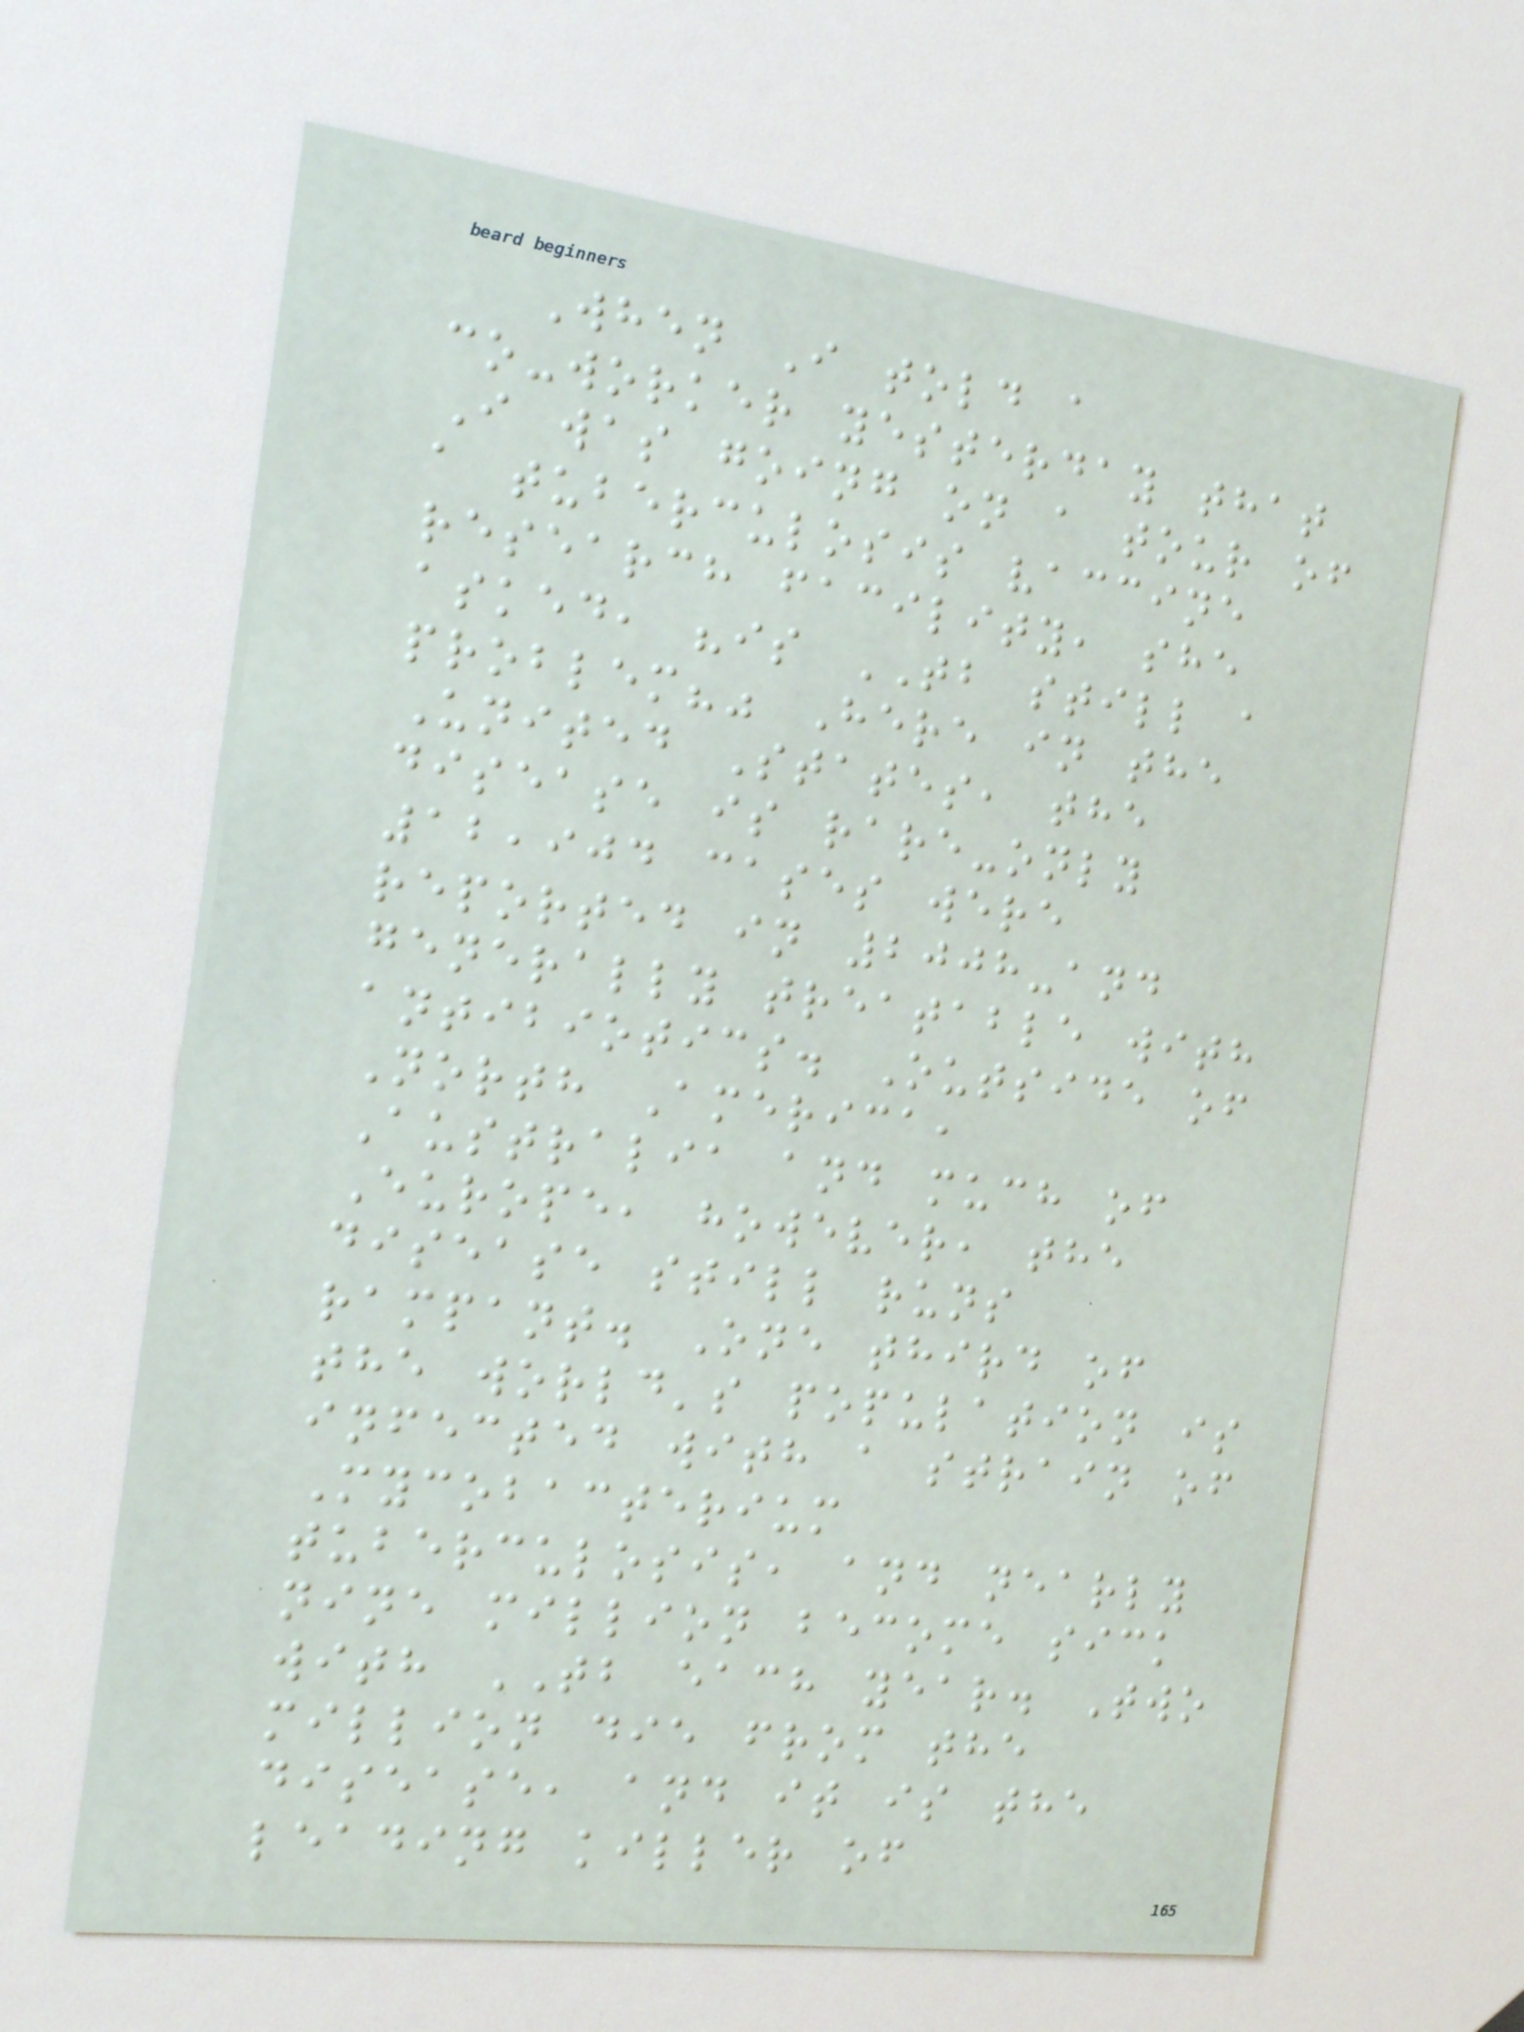When I told a
co-worker yesterday that
I was going on a tour of
a tuberculosis vaccine
research facility, she
asked, "is TB still a
problem?" Here in the
United States, the
disease is rare-only
12,904 cases were
reported in 2008-and
generally treatable with
antibiotics. Outside of
North America,
Australia and much of
Europe, however, the
disease still runs
rampant. One third of
the world's population is
infected with a strain of
Mycobacterium
tuberculosis, and nearly
nine million become sick
with TB each year. Two
million die from the
disease, and it is the
leading killer of
